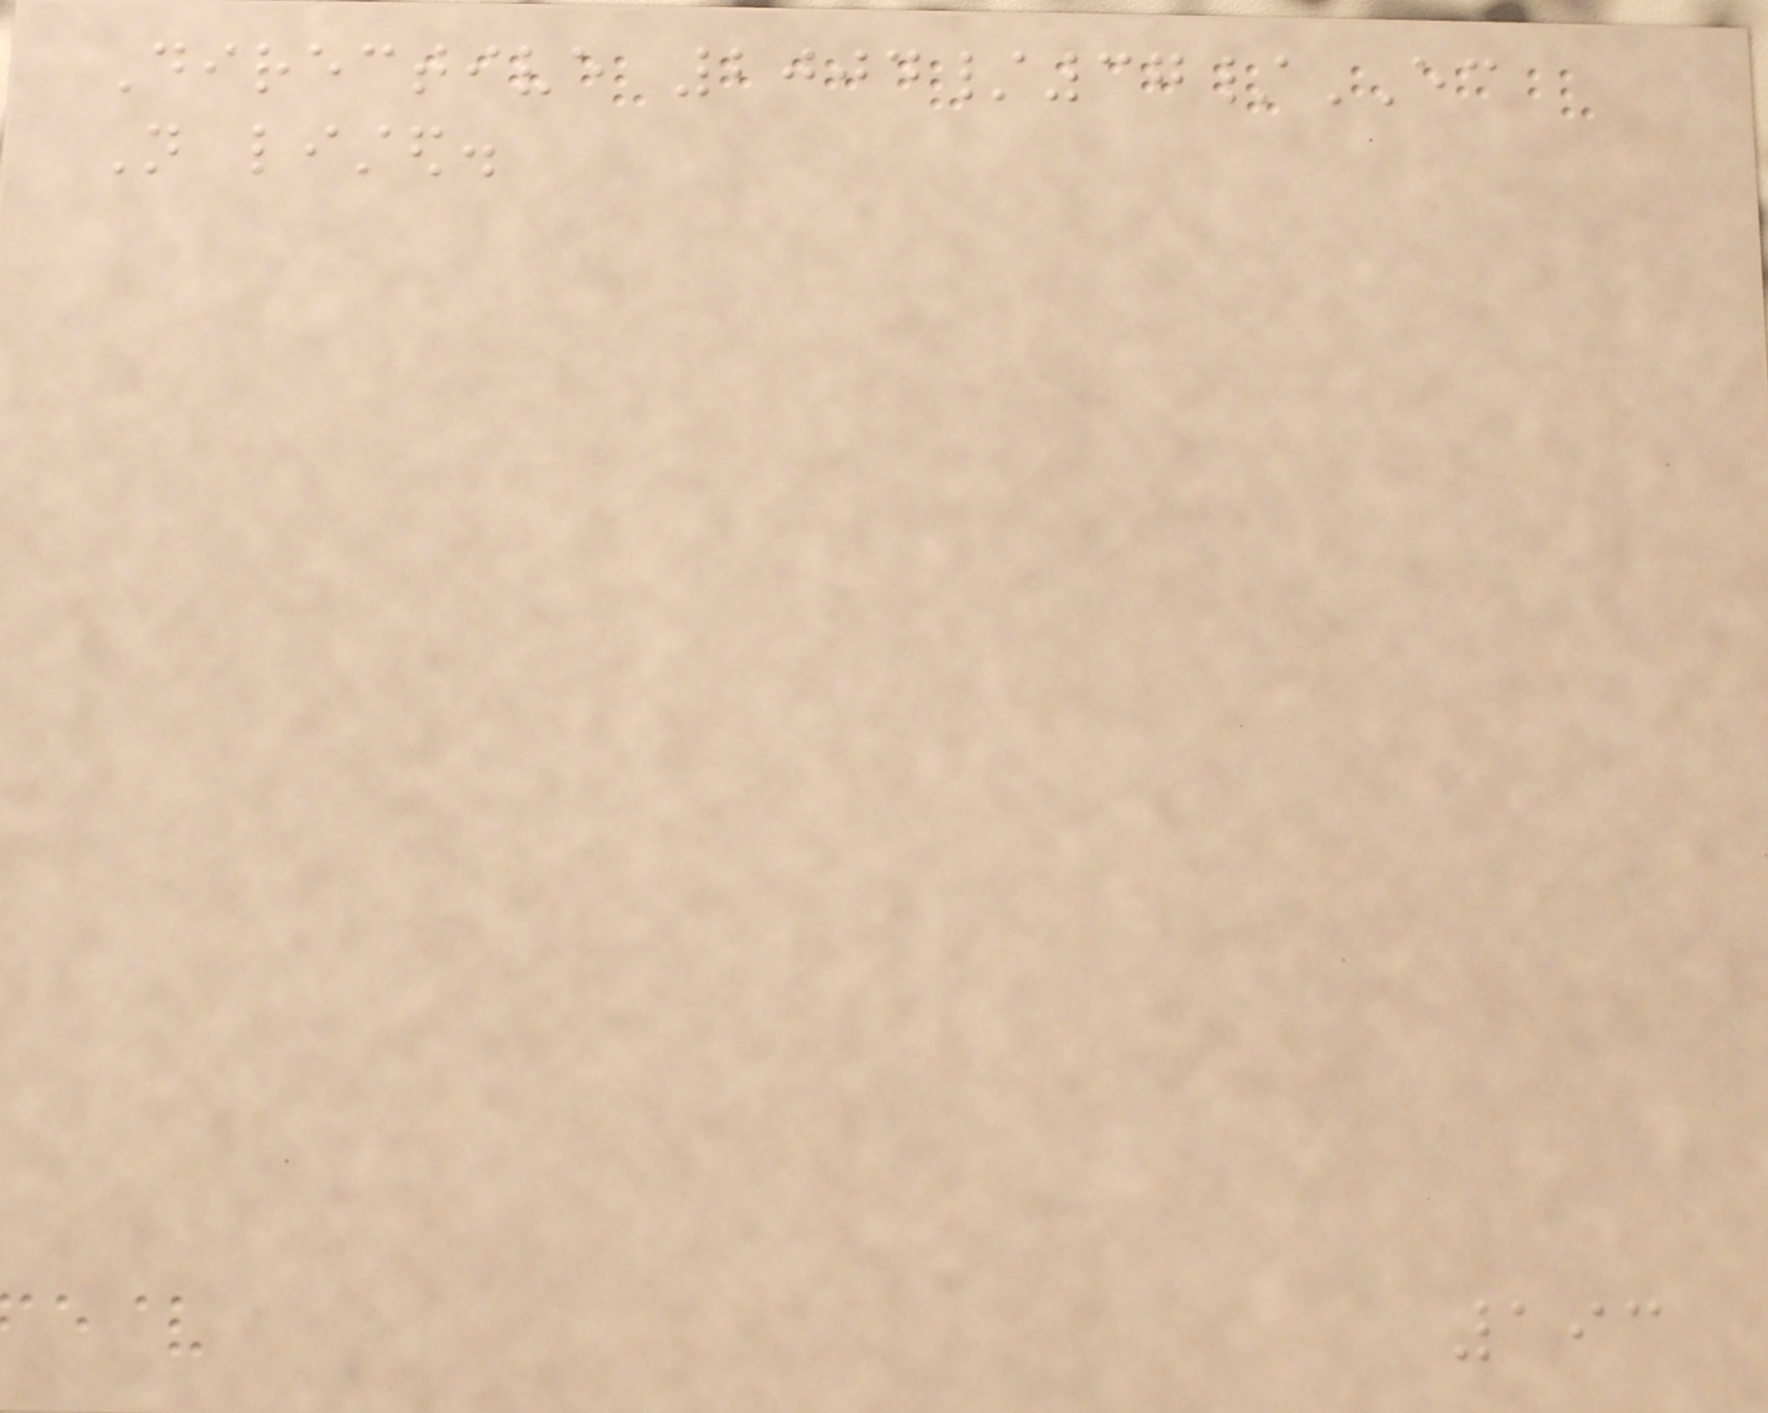Directive 2004/37/EC
Not listed.
193
